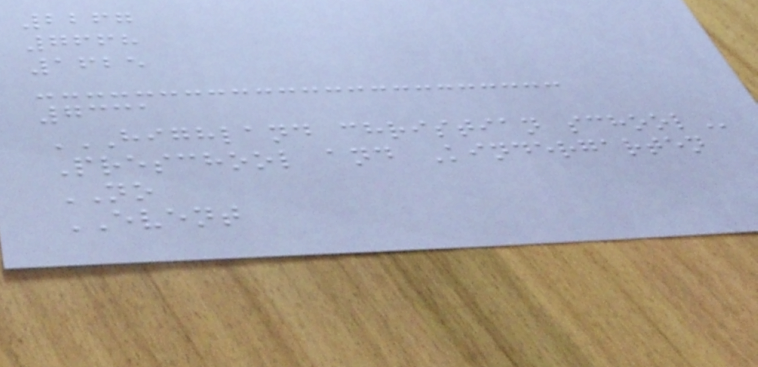2267
7668
1625
7331
HIGHLAND CHRISTIAN SCHOOL
Preschool and Kindergarten
NO
EVENT
